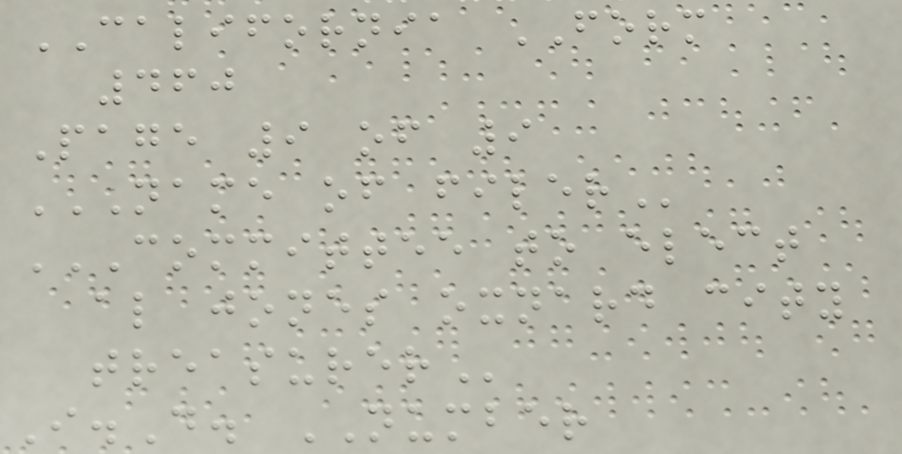CALIFORNIA FORM
460
Page 9 of 9
NAME OF FILER
COMMITTEE TO ELECT
AL JONES OXNARD CITY
TREASURER
I.D. NUMBER
